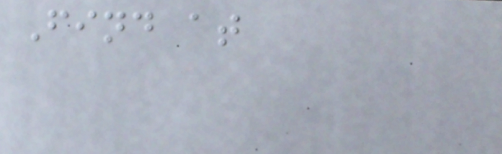Find at
